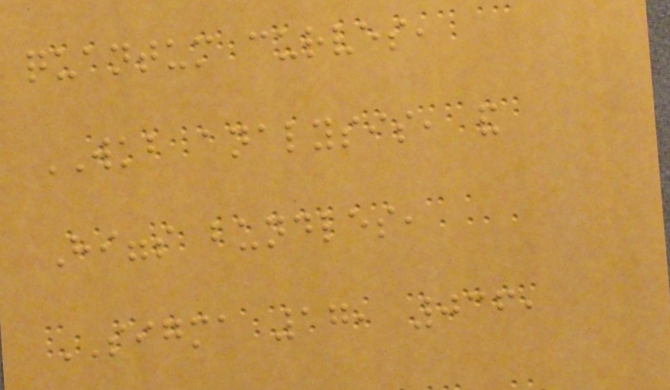quantum curves,
WKB analysis, and
Higgs bundles,
SIGMA 17, 036,
